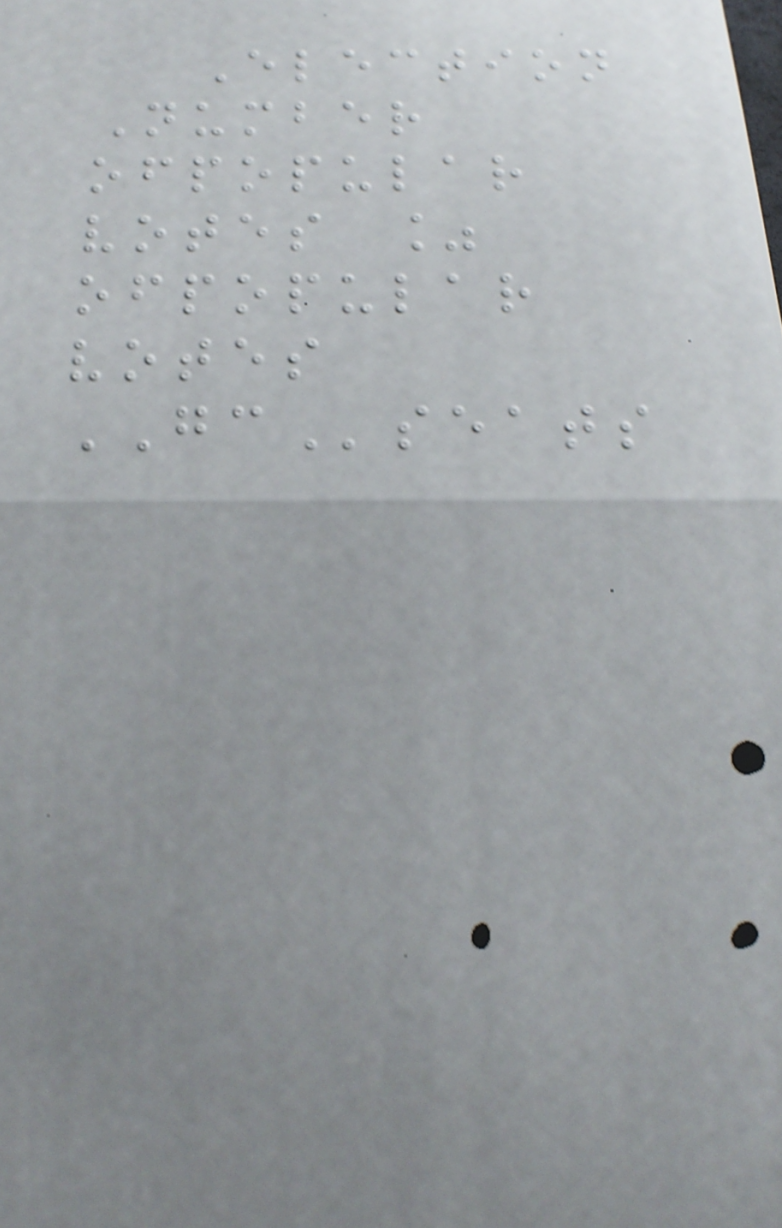Election
Number
ofpopular
votes %
ofpopular
votes
GCseats
